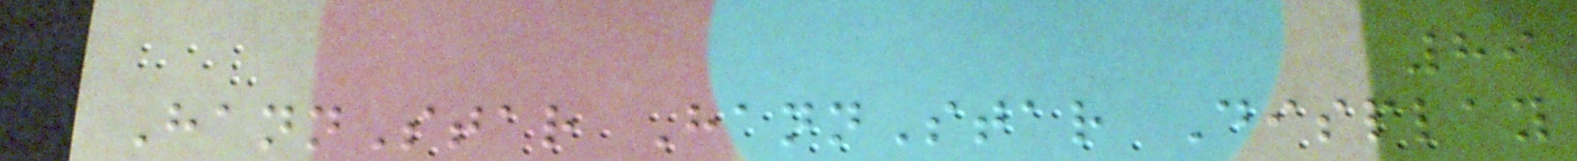89
HannStar HannStar Display
